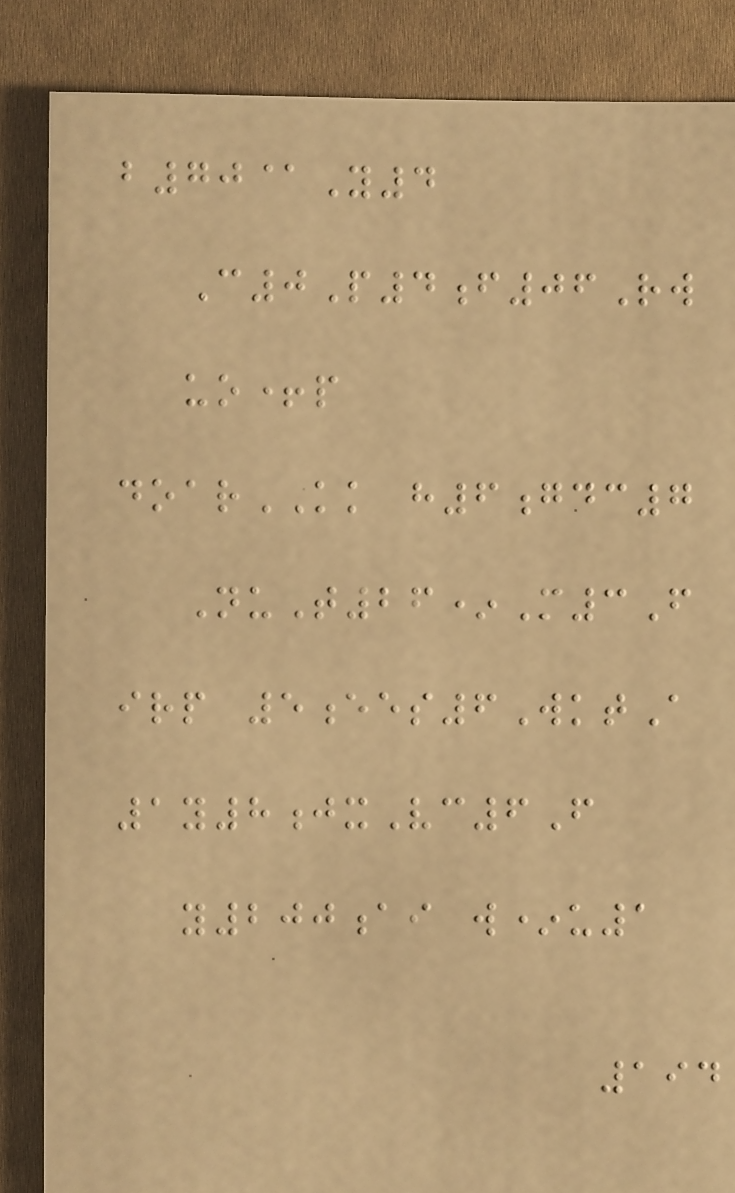b70@Y4
C0P4f06Rw
uo+p
doarKK h6gdc7
NuT26*M3F
irp 5ees6WktA
1y8jxVc6F
y200ai w*u1
194
